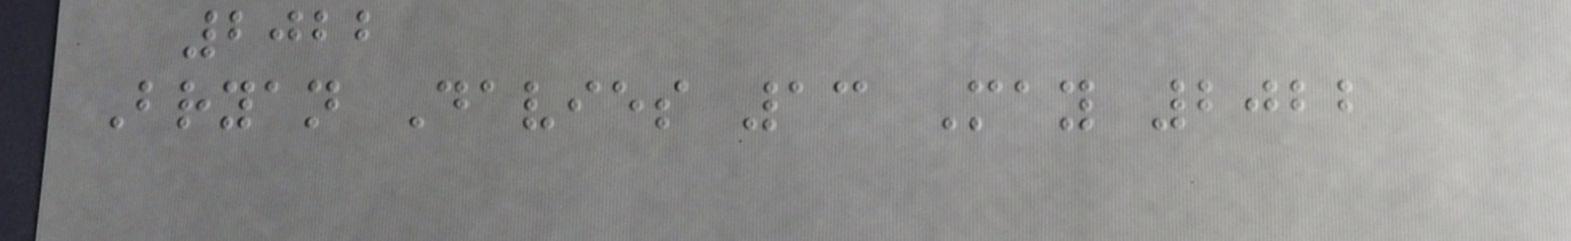2022
Bryan Davies 13 May 2022
